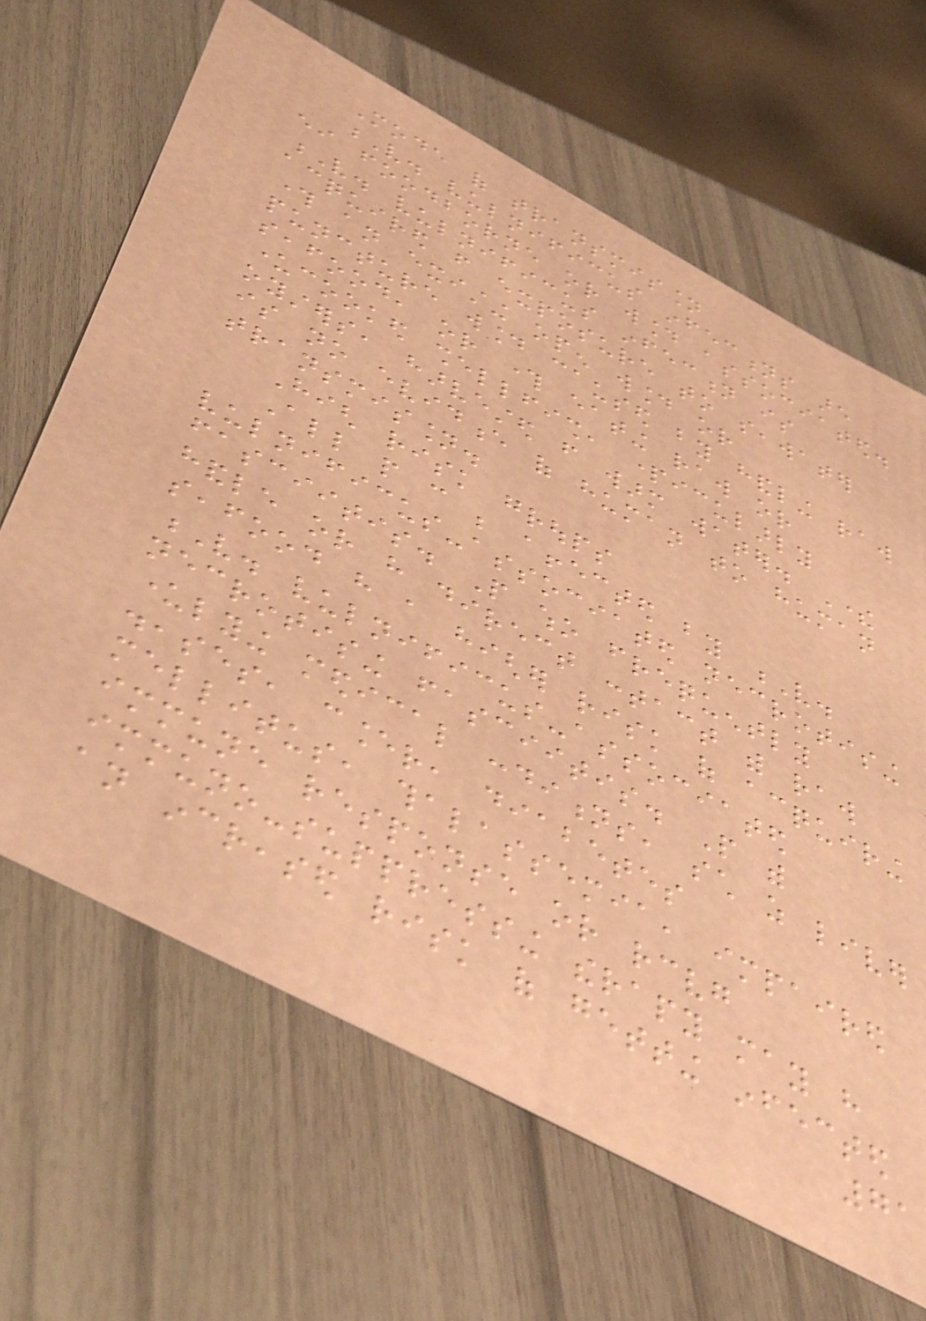Mode of transmission
V. vulnificus infections are
either foodborne or wound associated.
V. vulnificus infection is
acquired from exposure to seawater
through an existing open wound or
puncture wound caused by handling raw
seafood, or through eating raw or
undercooked shellfish, particularly
oysters, harvested from warm water. There
is no evidence of human to human
transmission.
High risk groups
All people can be affected by V.
vulnificus-associated necrotising
fasciitis. People who frequently
handle or have direct contact with raw
seafood have a higher risk of acquiring
V. vulnificus-associated
necrotising fasciitis. People with
underlying medical conditions, such as liver
diseases, cancer, diabetes
mellitus, thalassemia, impaired
immune response or receiving
immuno-suppressing therapy may have
an increased risk of getting infected
71
